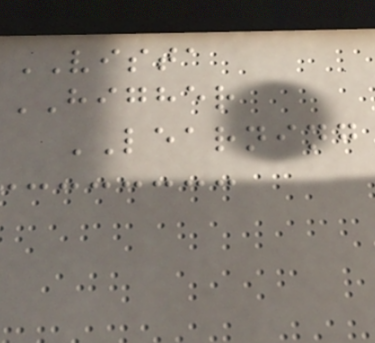VISTA
HIGHER
LEARNING
